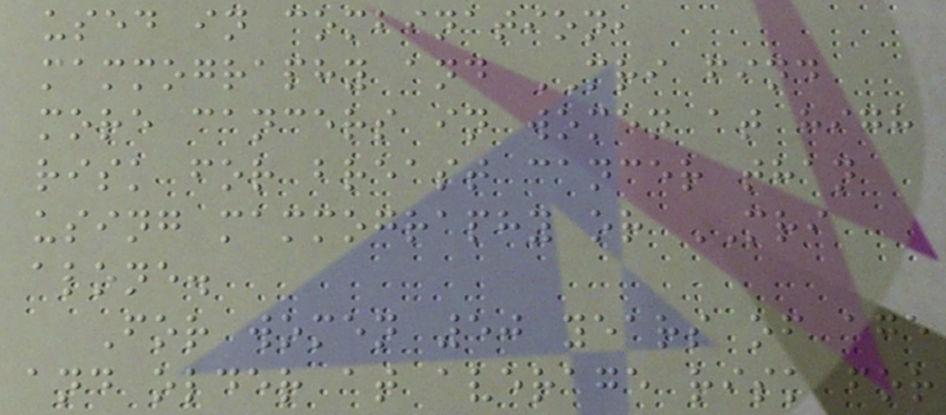used in combination,
mammography and MRI find
more cancers in women at high
risk for breast cancer than
using mammography or MRI
alone.
For women 50 years of age
and older at average risk for
